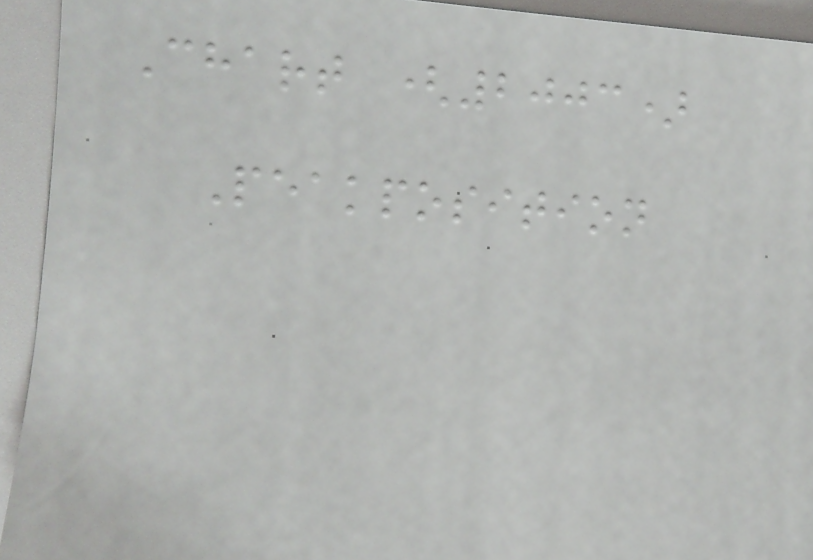Chart (2003)
Peakposition
